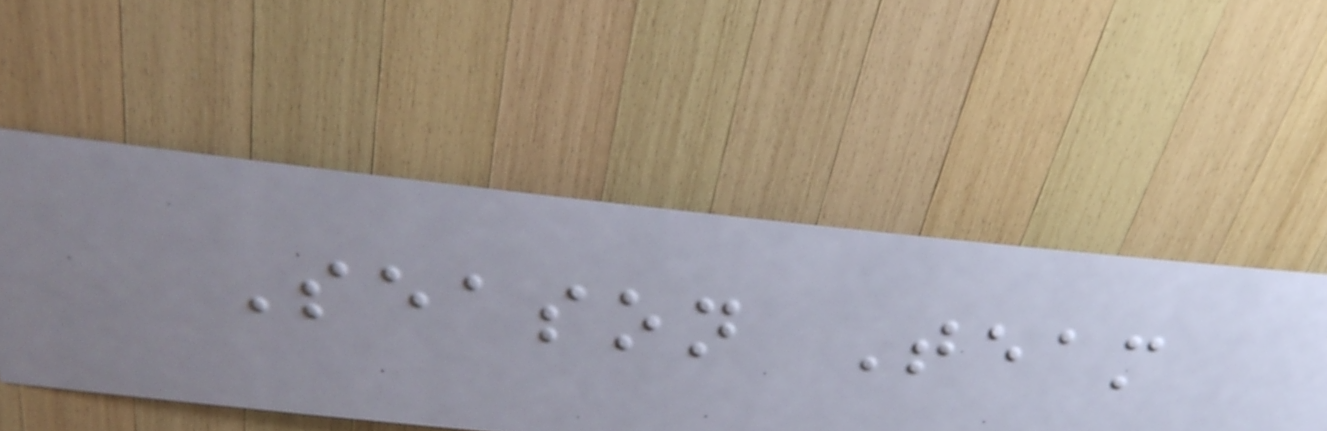Season Team
